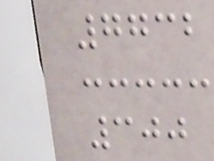7732
300
